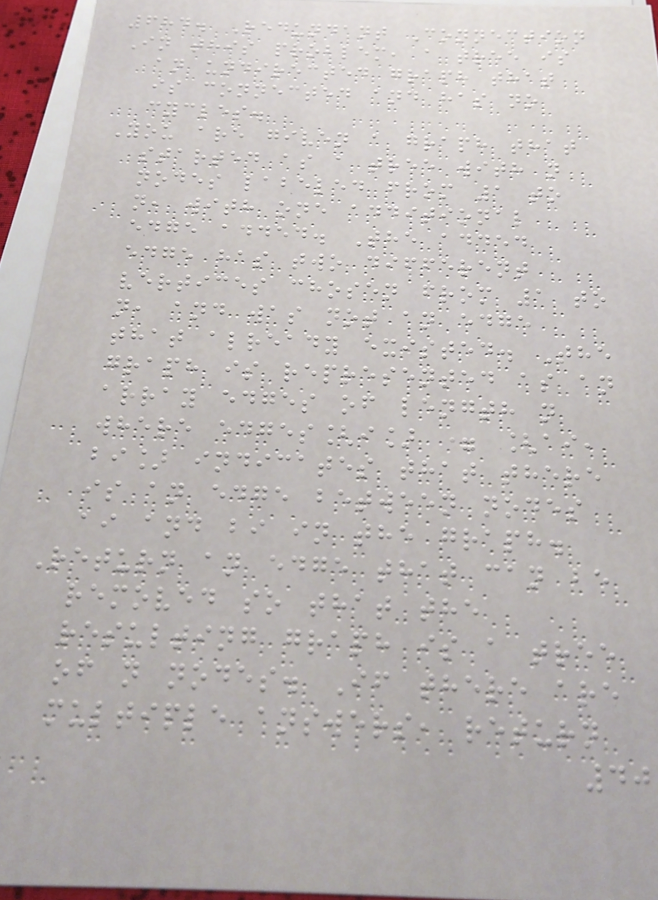684. Redundant Connection
In this problem, a tree is
an undirected graph that
is connected and has no
cycles.
You are given a graph that
started as a tree with n
nodes labeled from 1 to
n, with one additional
edge added. The added
edge has two different
vertices chosen from 1 to
n, and was not an edge
that already existed. The
graph is represented as an
array edges of length n
where edges[i] = [ai,
bi] indicates that there
is an edge between nodes
ai and bi in the graph.
Return an edge that can be
removed so that the
resulting graph is a tree
of n nodes. If there are
multiple answers, return
40
